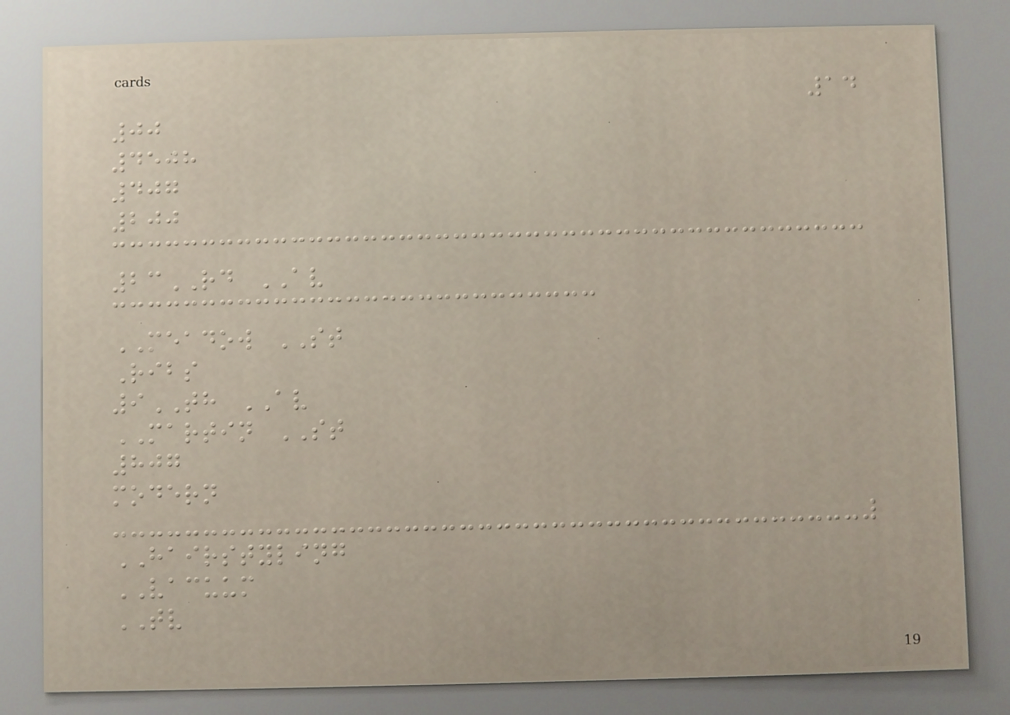14
00
4508
407
200
23RD AV
MEADOW ST
Ribs
9TH AV
MARTIN ST
807
modern
HAIRSTYLING
VACUUM
TV
